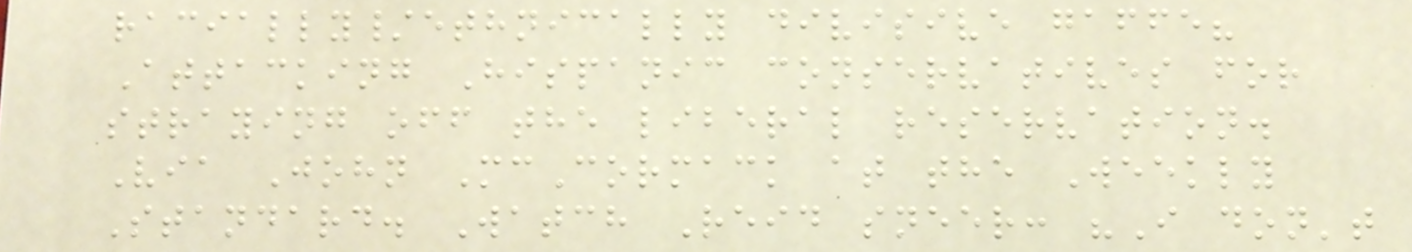racially/ethnically divisive gaffe?
Attacking Hispanic conservatives for
straying off the liberal reservation.
Via John McCormack at the Weekly
Standard. Watch Reid sneer: "I don't
